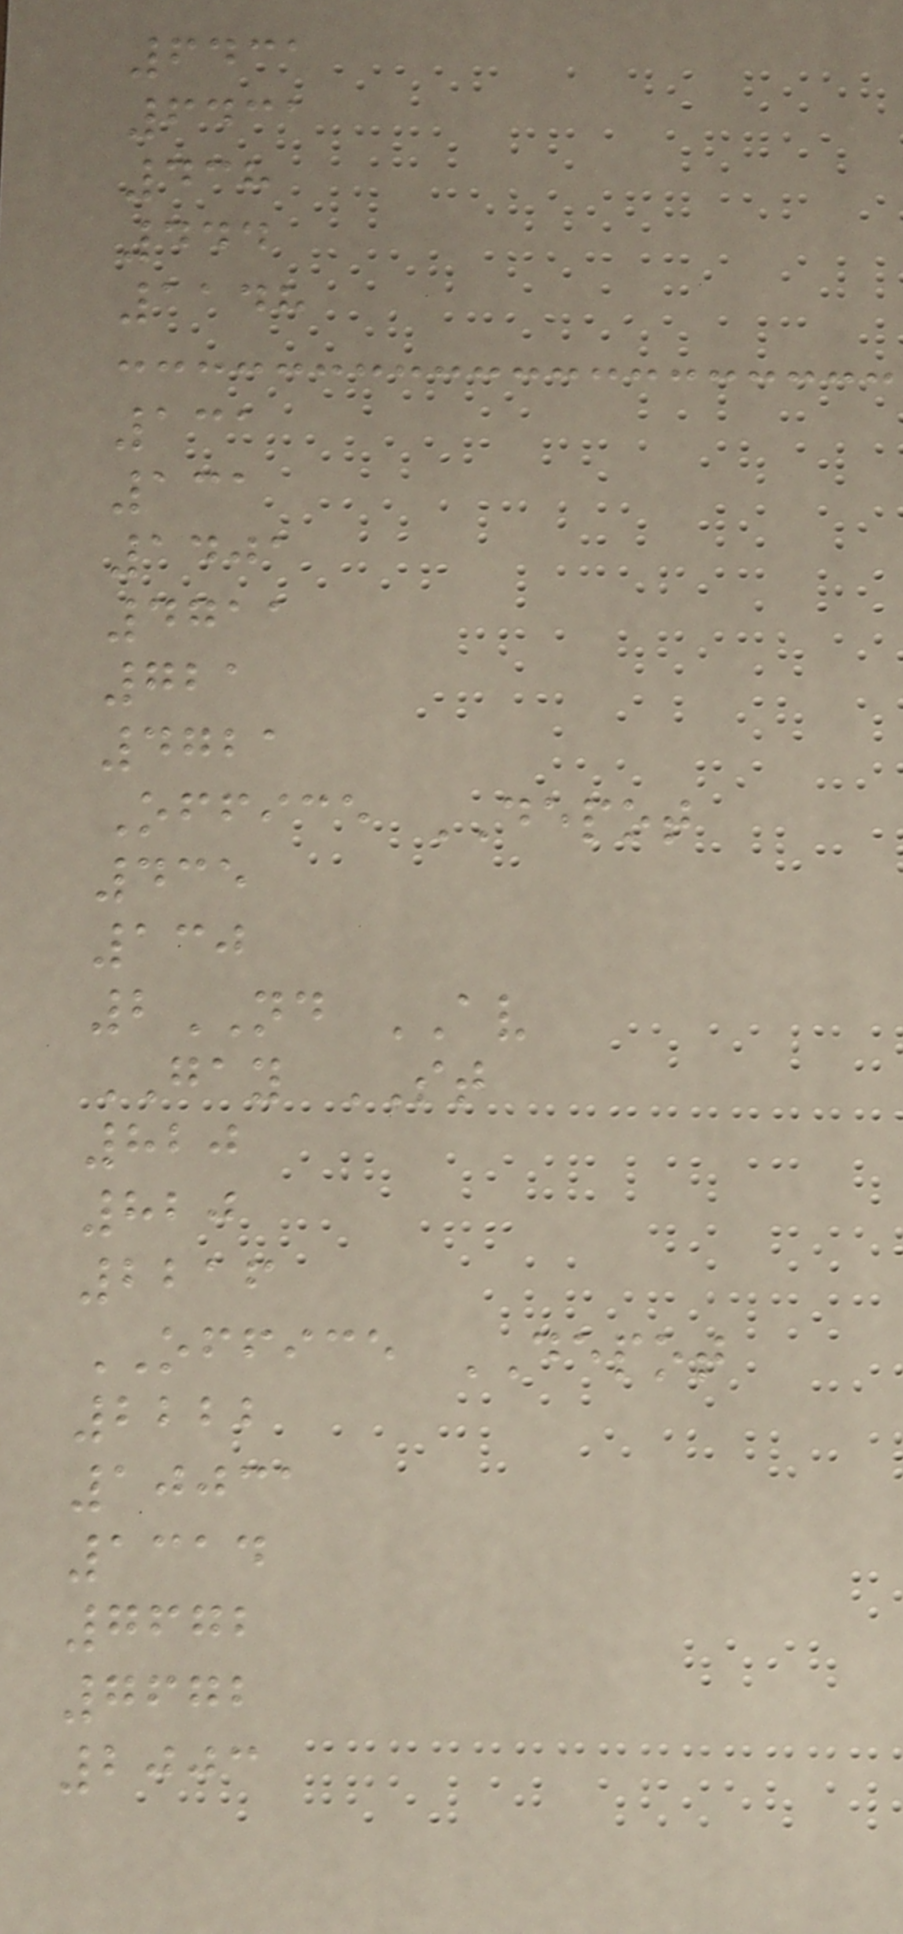6431
6431
438
444
1148
131
131
1401
4711
721
4721
Office DEPOT
435
130
2ND AV
GAY ST
820
820
2216
OFFICE DEPOT
2222
10031
1314
7672
7672
2003
